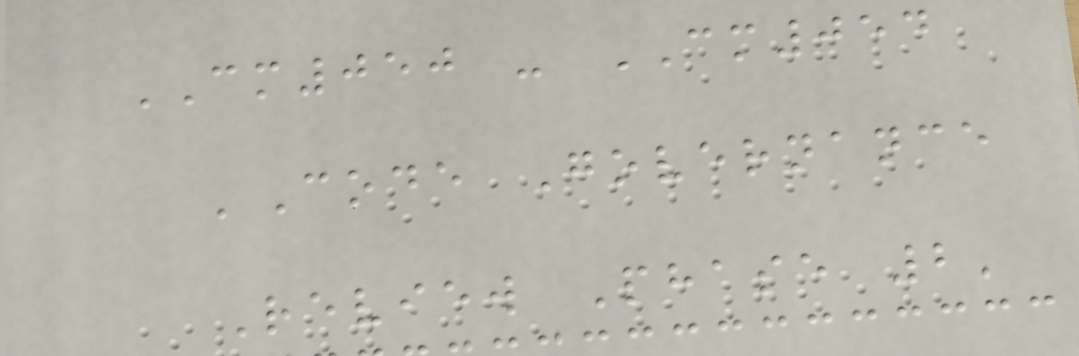CM050 - CM054
'Code Governance
Review Phase 2'
